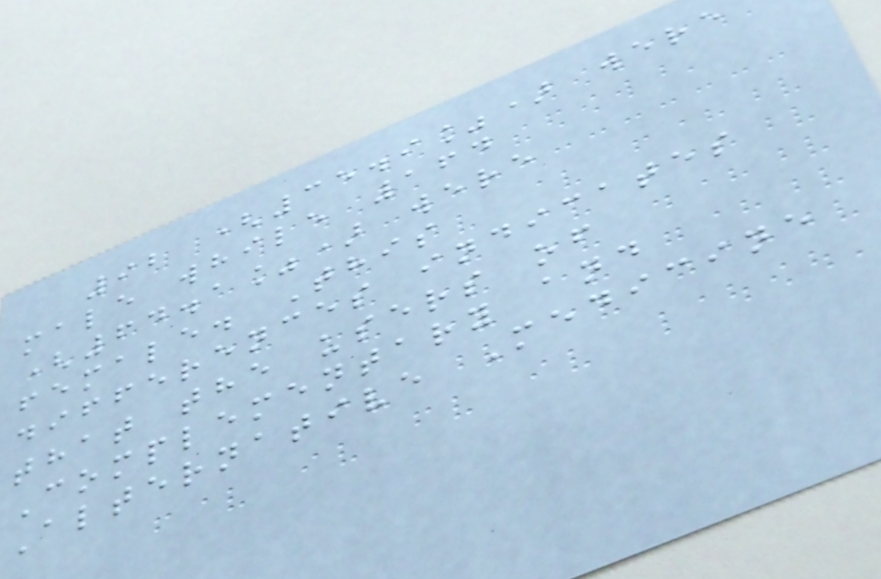92 (35.9%) were
male while 164
(64.1%) were
female. This
differences indicates
that the users of
Complementary and
Alternative Medicine
